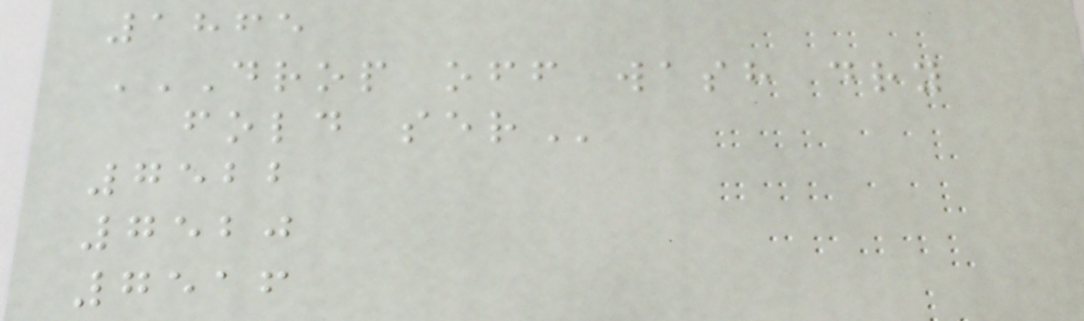1865
DROP OFF WASH DRY
FOLD SER
7522
7520
7516
